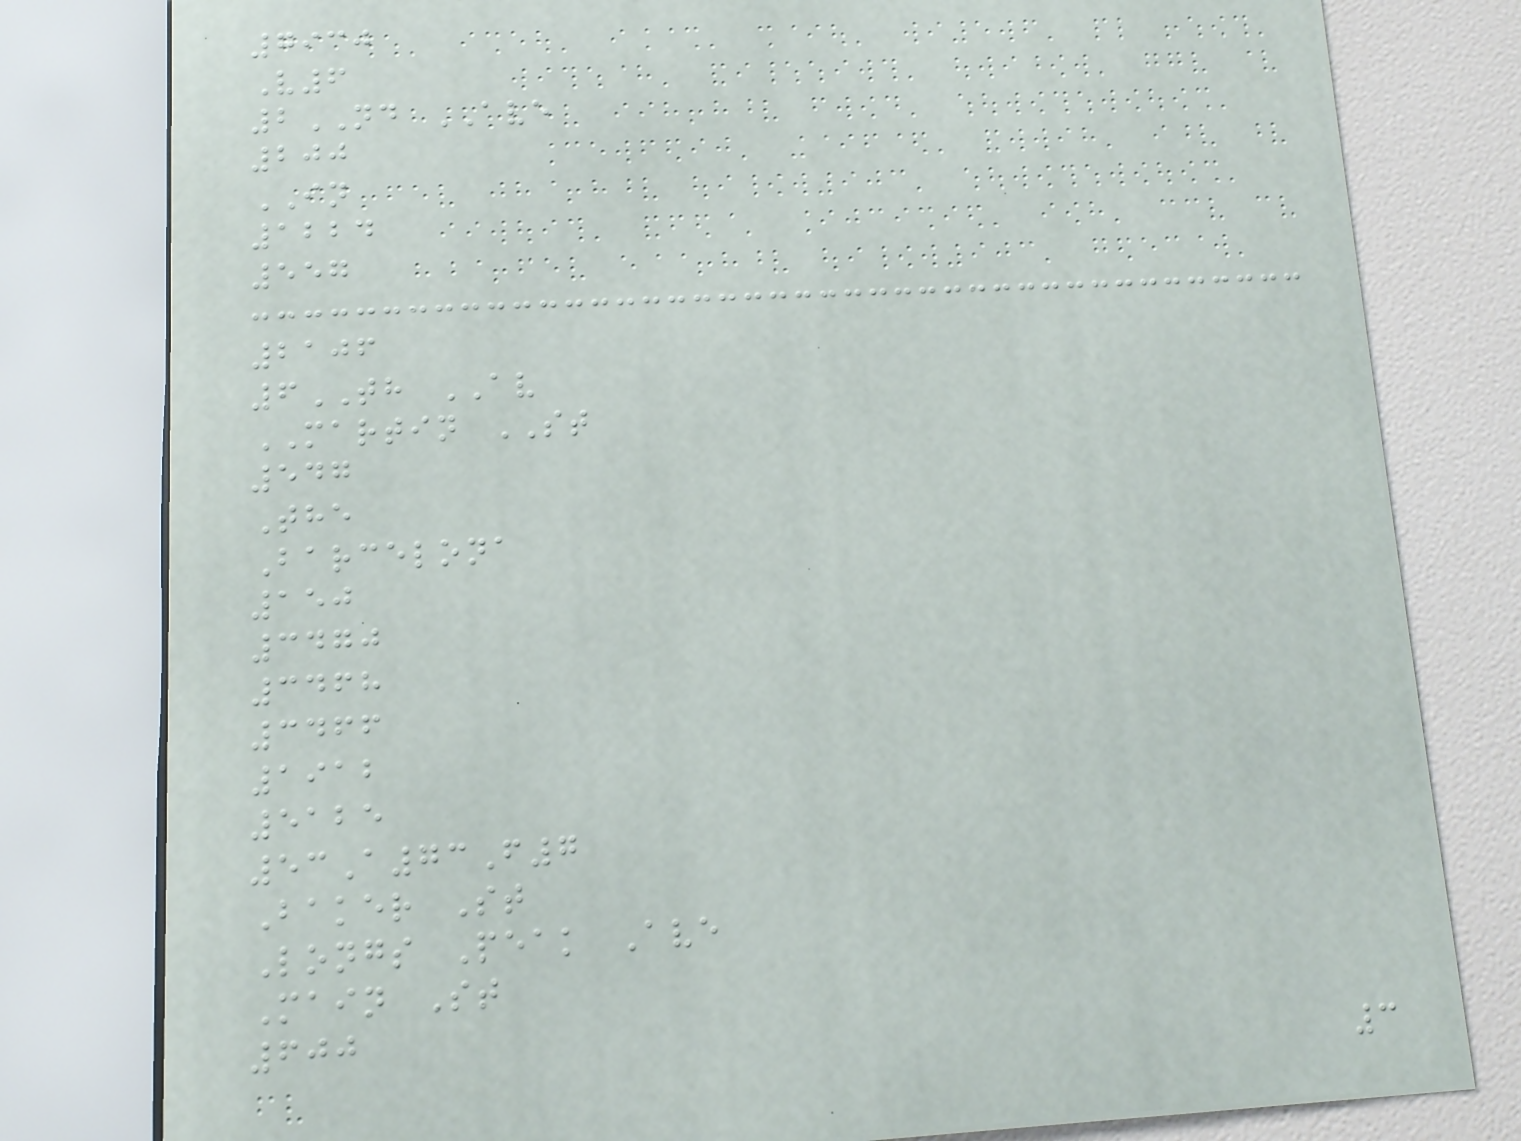7930
V6
2ND AVE
200
IN
1224
557
2106
6TH AV
MARTIN ST
547
The
Barcelona
150
3470
3468
3466
1912
5125
53A73F7
Baker St
Longs Peak Ave
Main St
600
3
